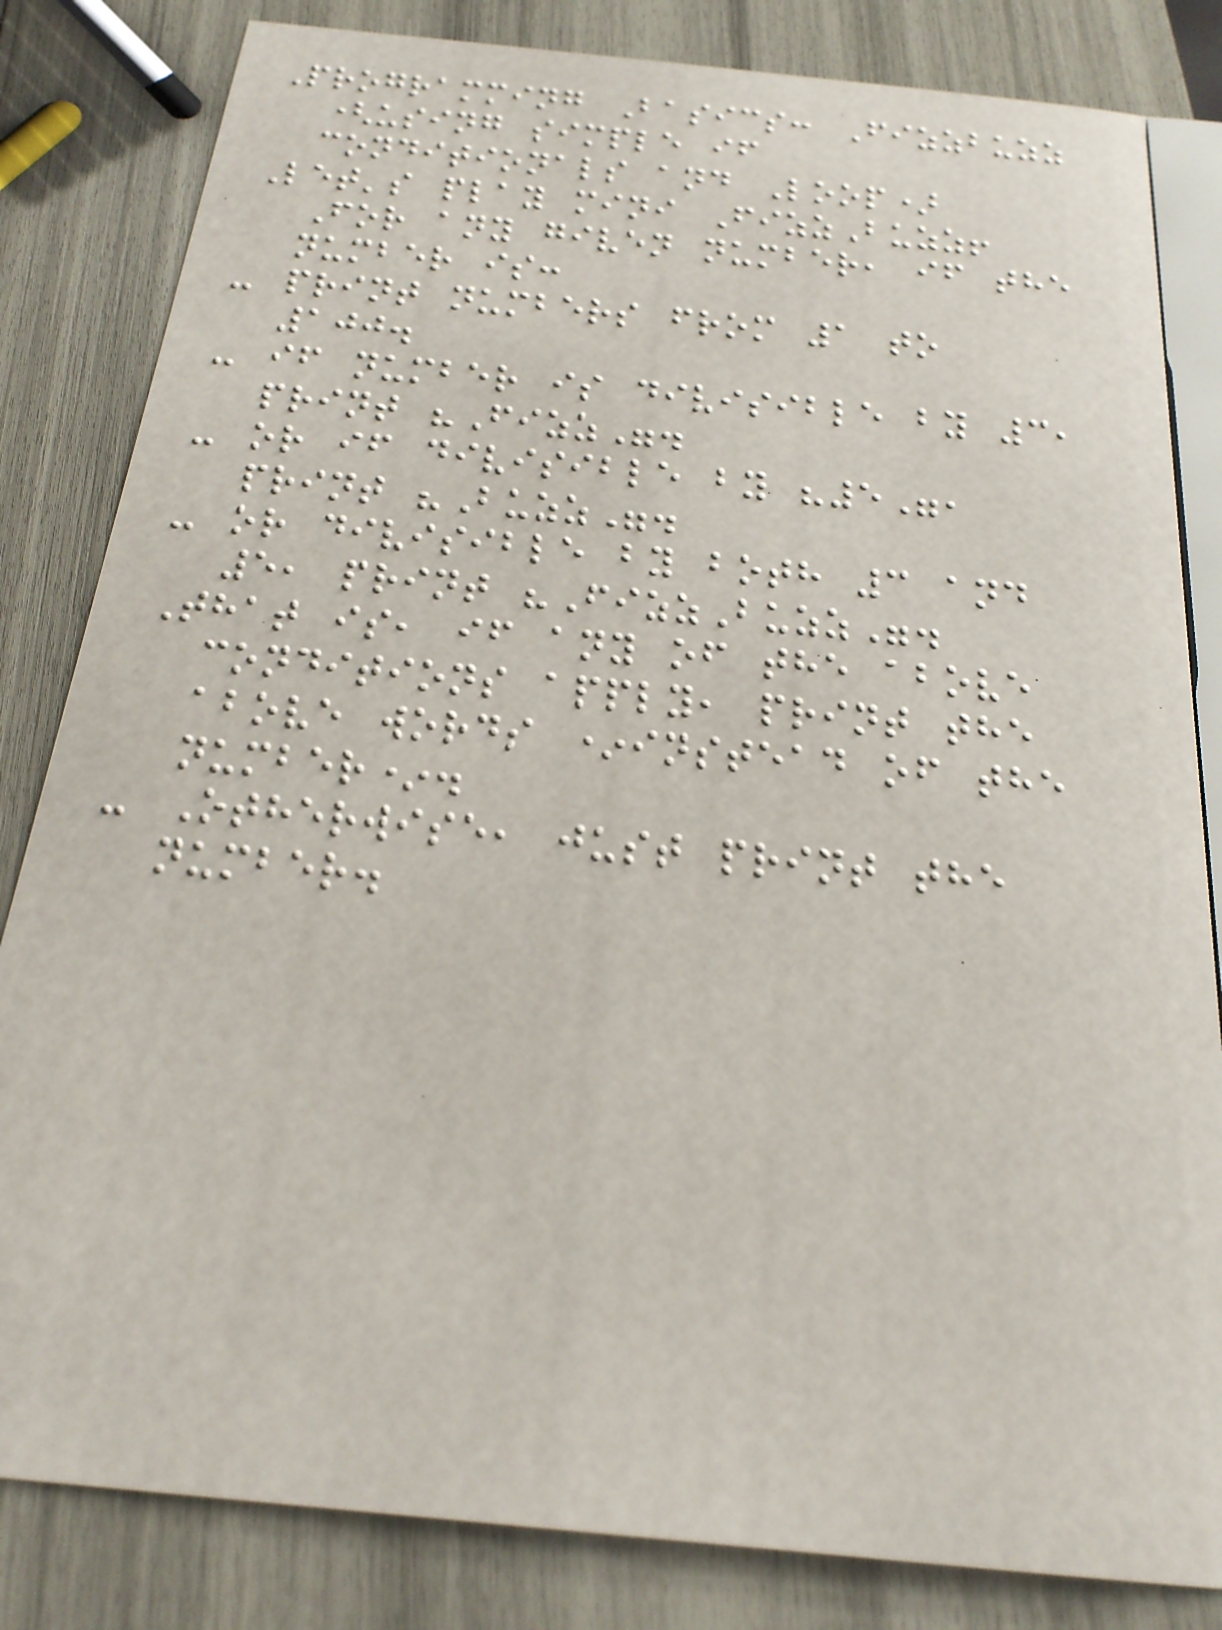Programming Basics: Fizzbuzz
(using simple if
conditionals and Loop)
Let's play mini FizzBuzz!
For any given number, if the
number is:
- print numbers from 1 to
100.
- if number is divisible by 3,
print "Fizz".
- or if divisible by "5",
print "Buzz".
- or divisible by both 3 and
5, print "FizzBuzz".
That is, if any of the above
conditions apply, print the
above words *instead of the
number*.
- Otherwise, just print the
number.
